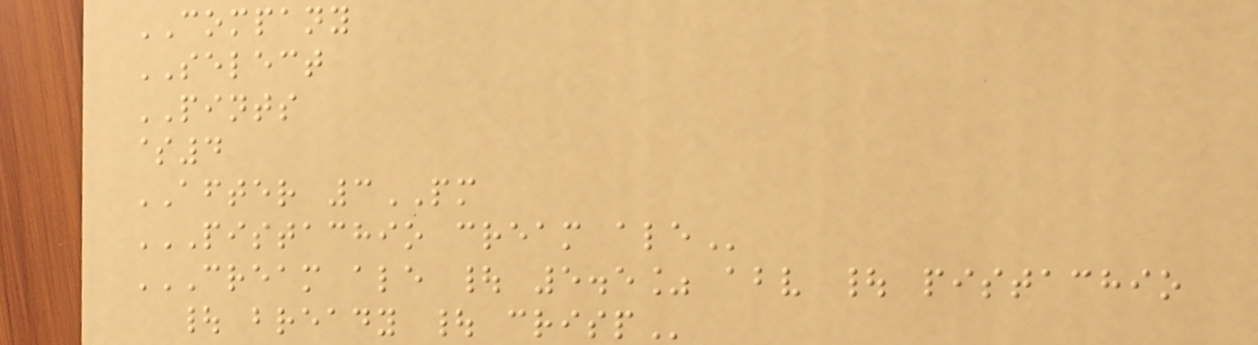COMPANY
SELECT
PINTS
$4
AFTER 3PM
PISTACHIO CREAM ALE
CREAM ALE | 5.5% ABV | PISTACHIO
| BREADY | CRISP
